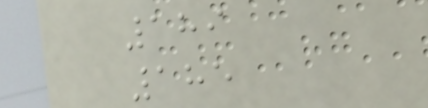189
185
